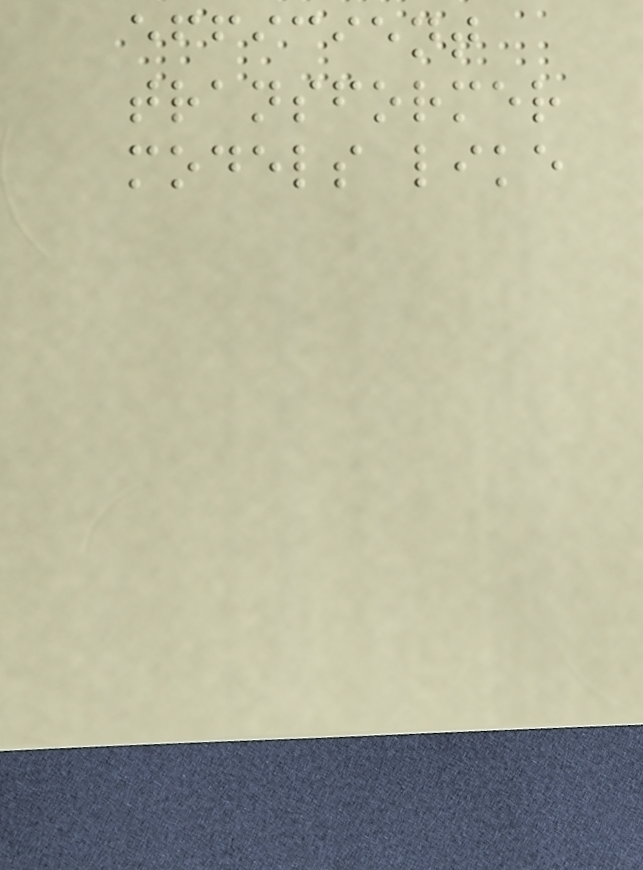efficient
transformer
models like
